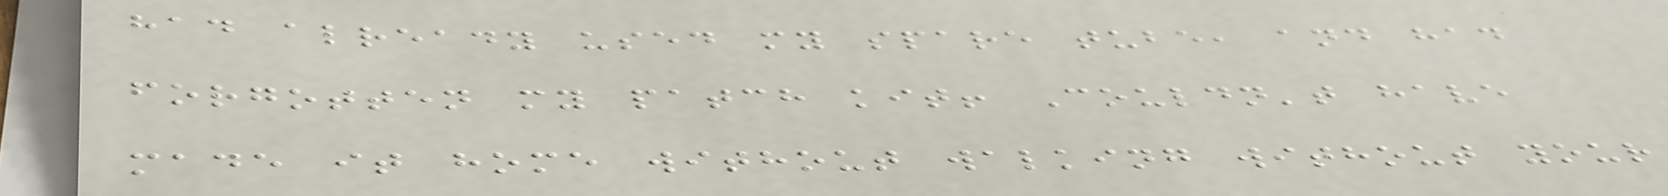had already used my spare tube, and had
forgotten my patch kit! Couldn't have
made it home without walking without your
